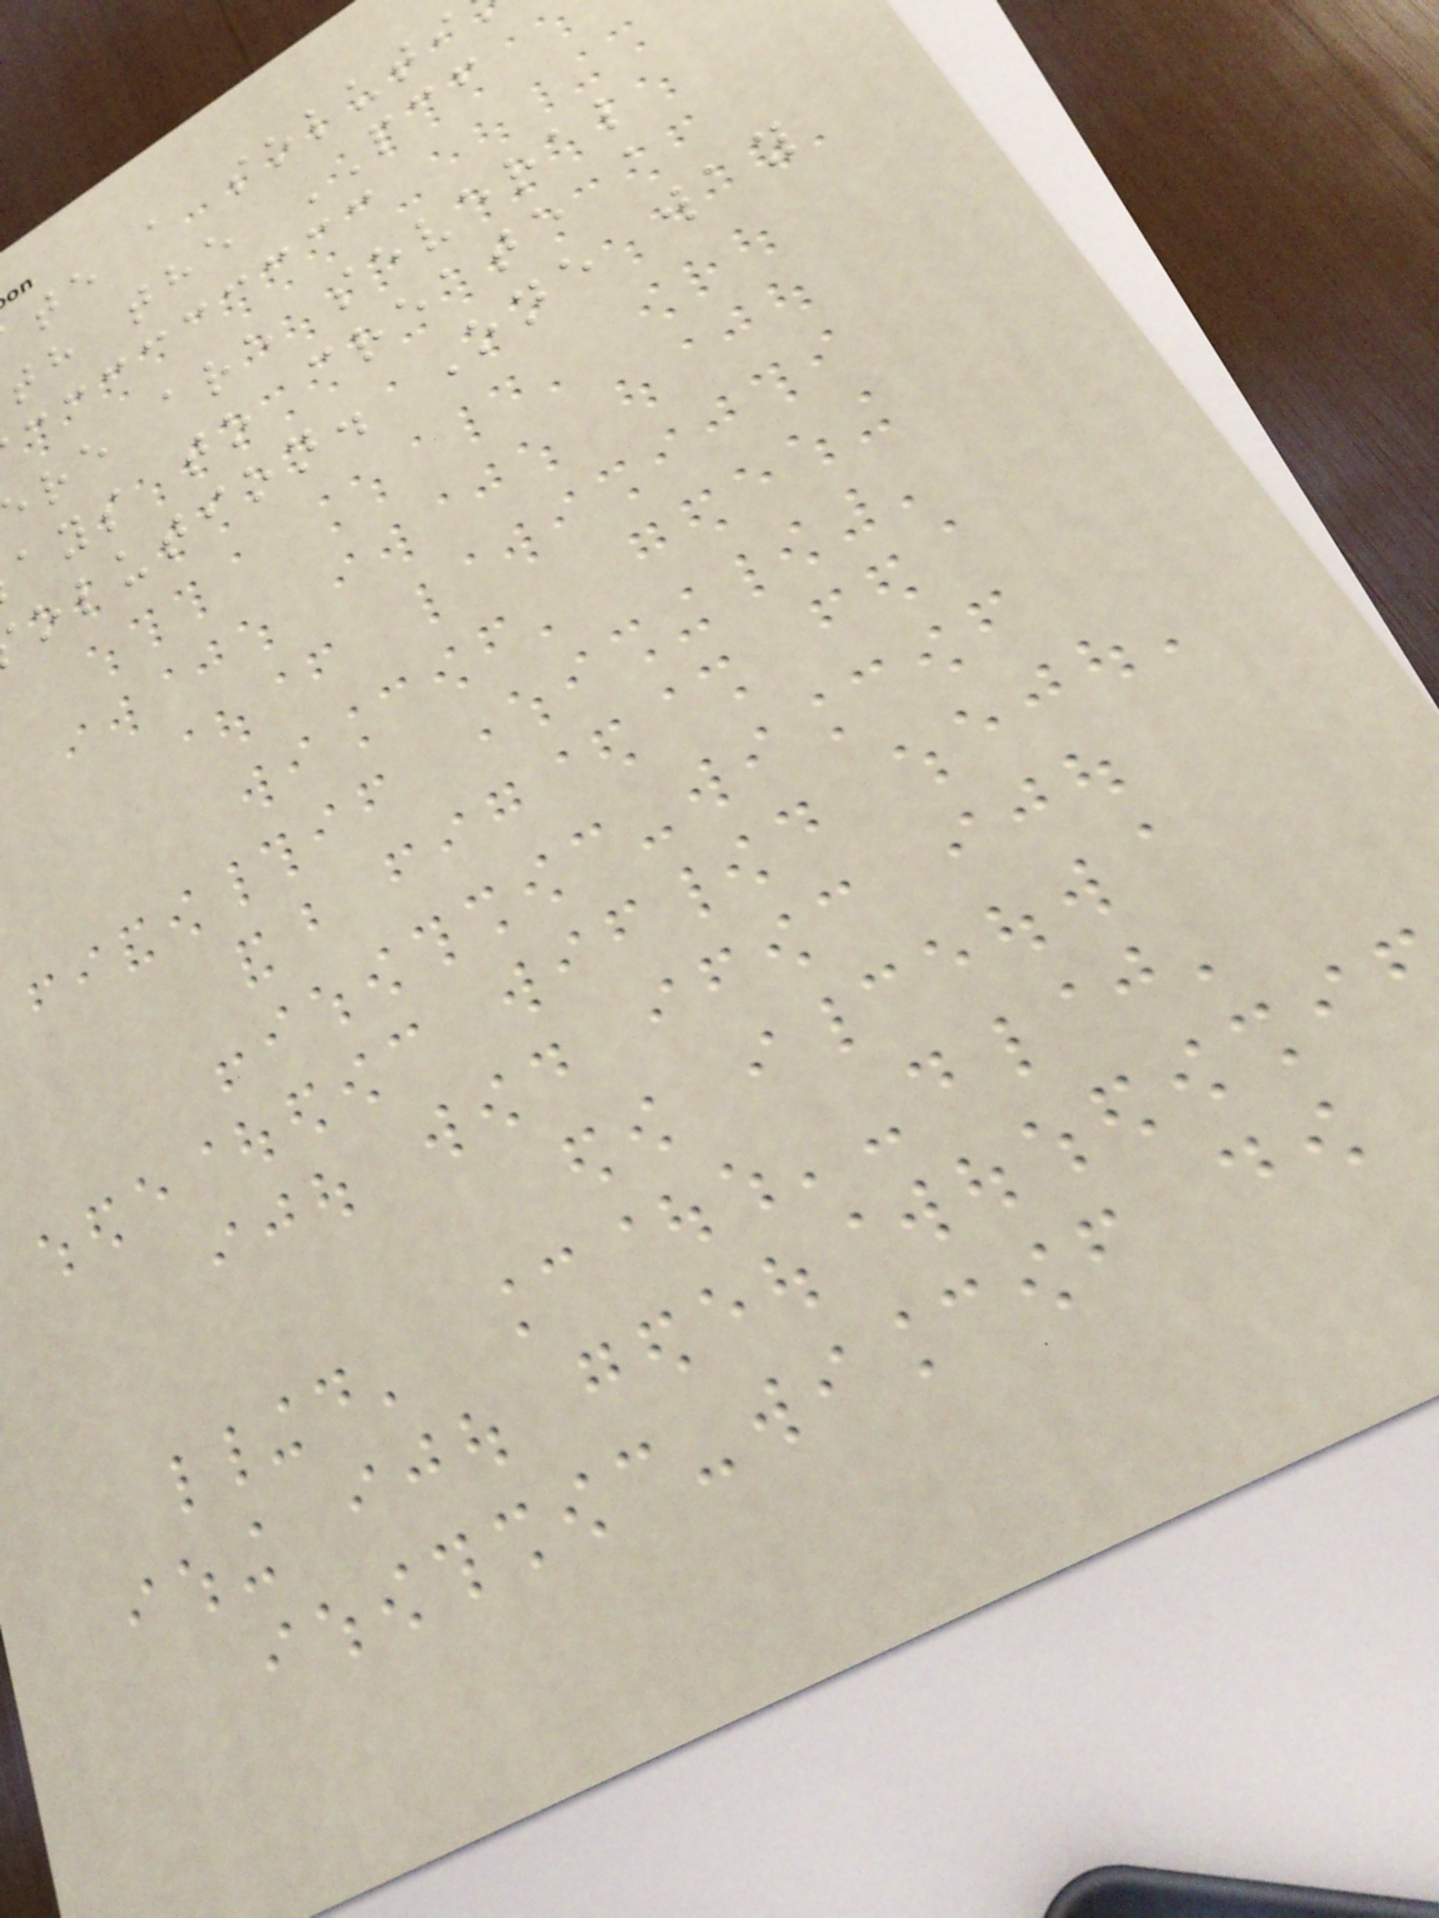te a soluti
th the PCF
re are several
ays to create a
olution. One way
